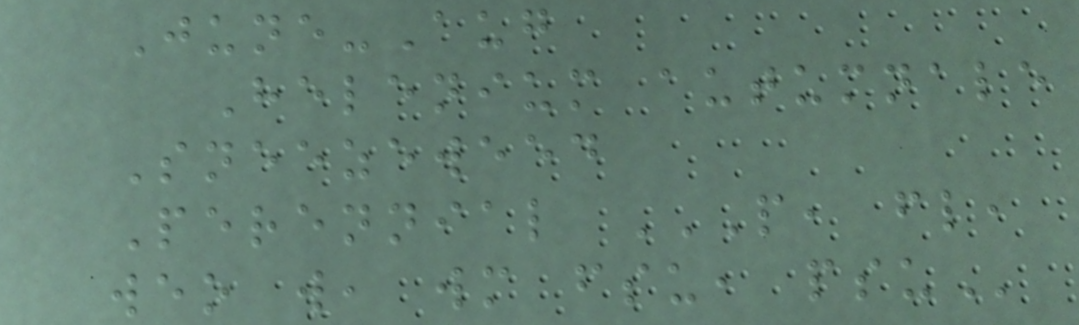June-Aug
Helenium autumnale
Sneezeweed
Perennial P, FL,
WEO W, WM FSU, PSU
